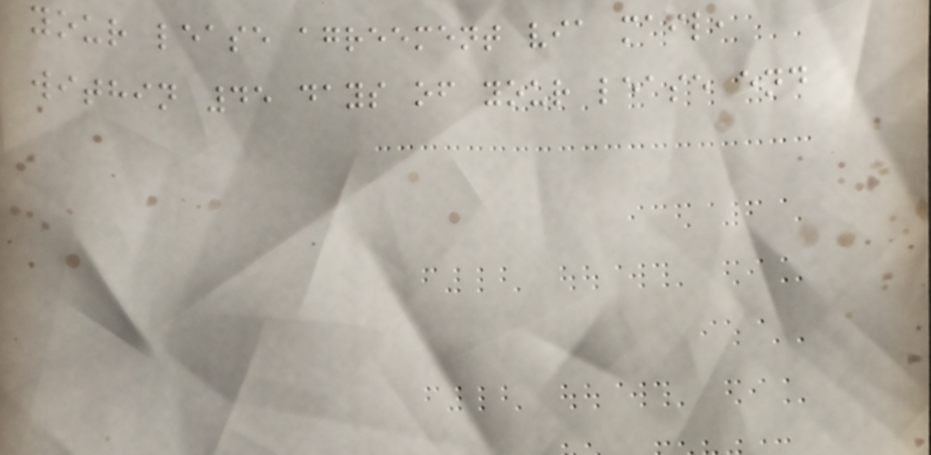your lease agreement via mail,
within 45 days of your lease end
